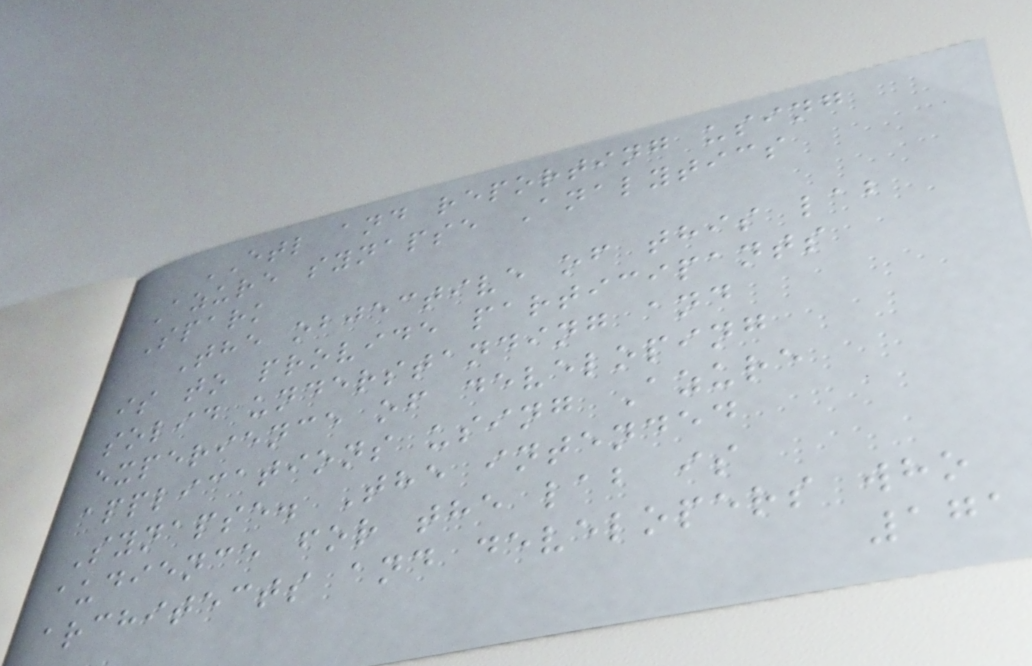ETL and reporting using
Azure synapse Analytics
Spark
The objective of this lab
is to provide participants
solid understanding and
experience of developing
applications using Azure
Synapse. The intended
audience for the lab is
architects and developers who
171
